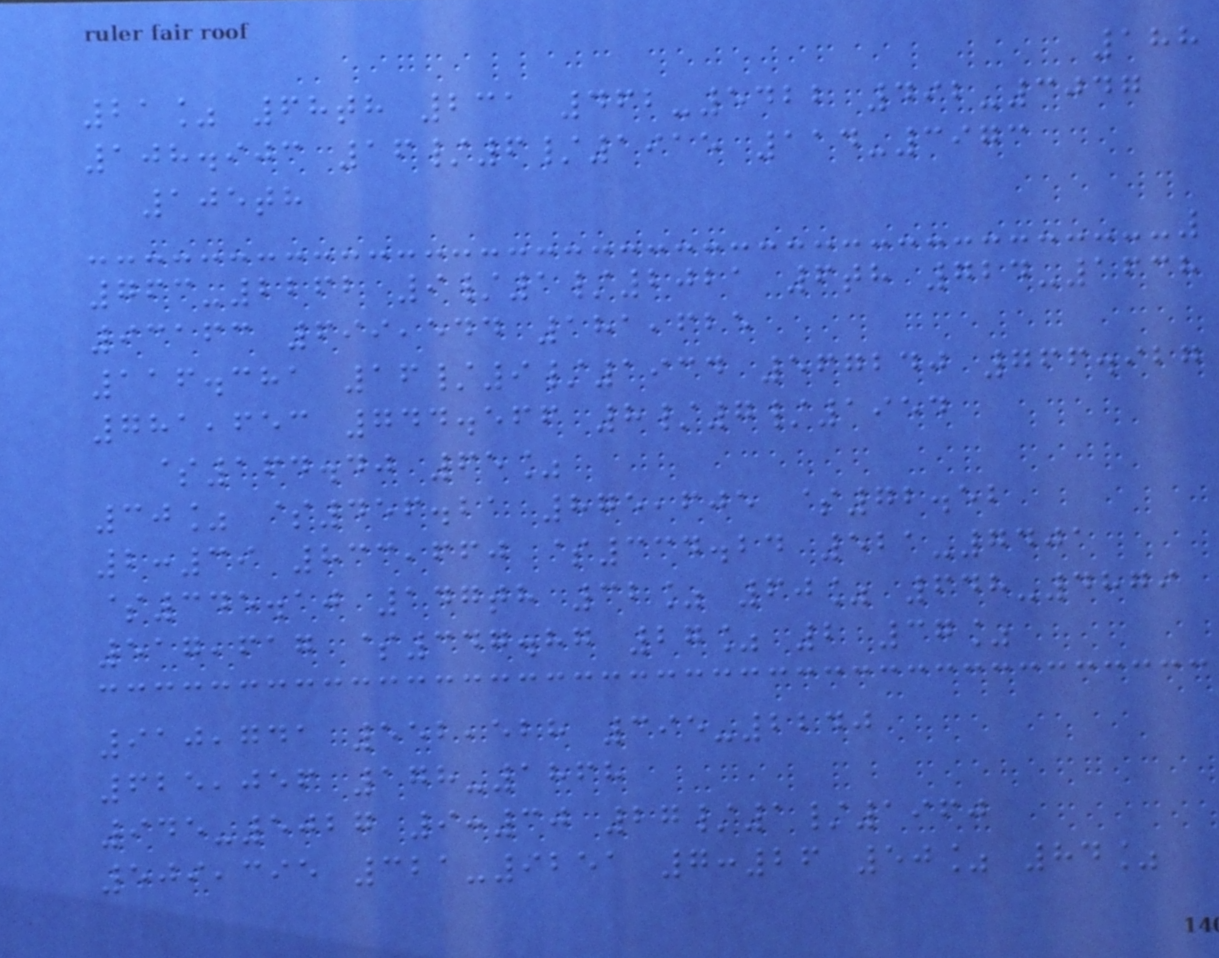188
21% 68th 231 462-5422 492-3047
108.903 16/6/1915 114-3973
105th
763-2262 9/1/2021 6th 724-1638
93163 699,544 181,625
116.381 16/9/1934 567240 766.927
781,653 744.566 8/7/1954
$164.40 65%
30% $456.21 875,605 $72.52
2:39 833,660 $334.24 521-7401
$345.10 147th 32% 60% 648-4879
517,617 $347.87 27% 2 37%
910,741 552,528 395-2240
625,056 178-1868
945-5027 9:30 27/1/1960
509,395 321-9251 7:26 50% 84%
